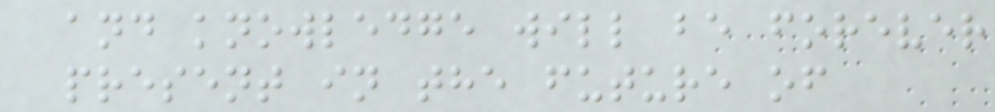and knowledge will be forever
present in the future of
